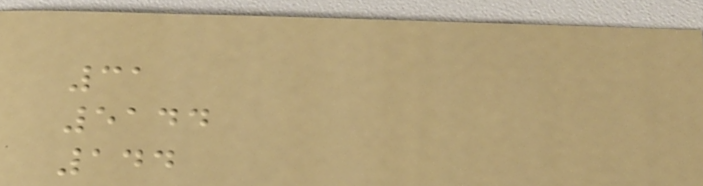31
5144
144
